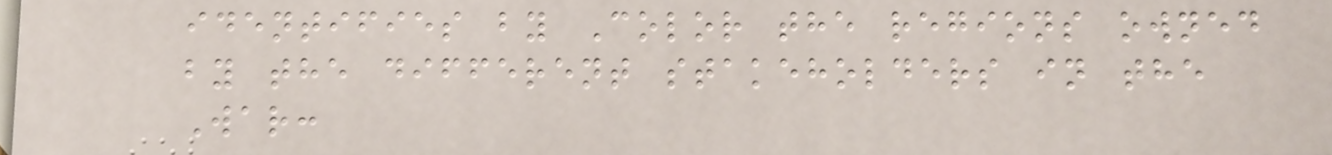identifies by Color the regions owned
by the different stakeholders in the
War:
